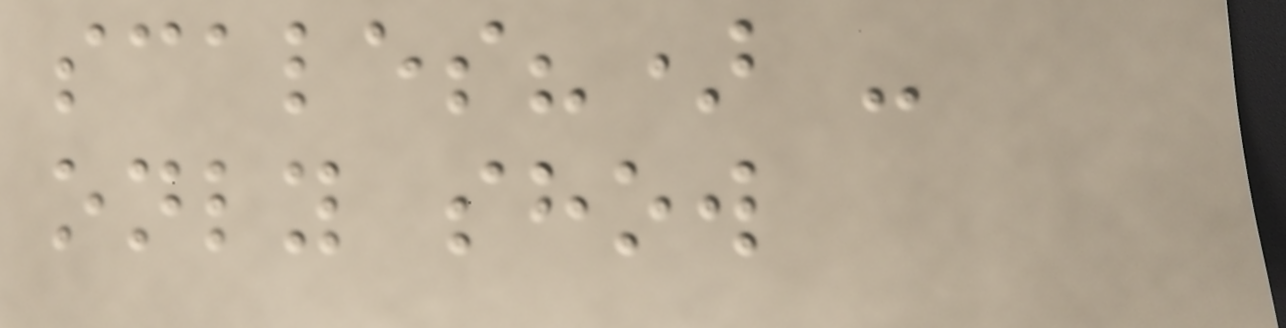scales?) -
only show
